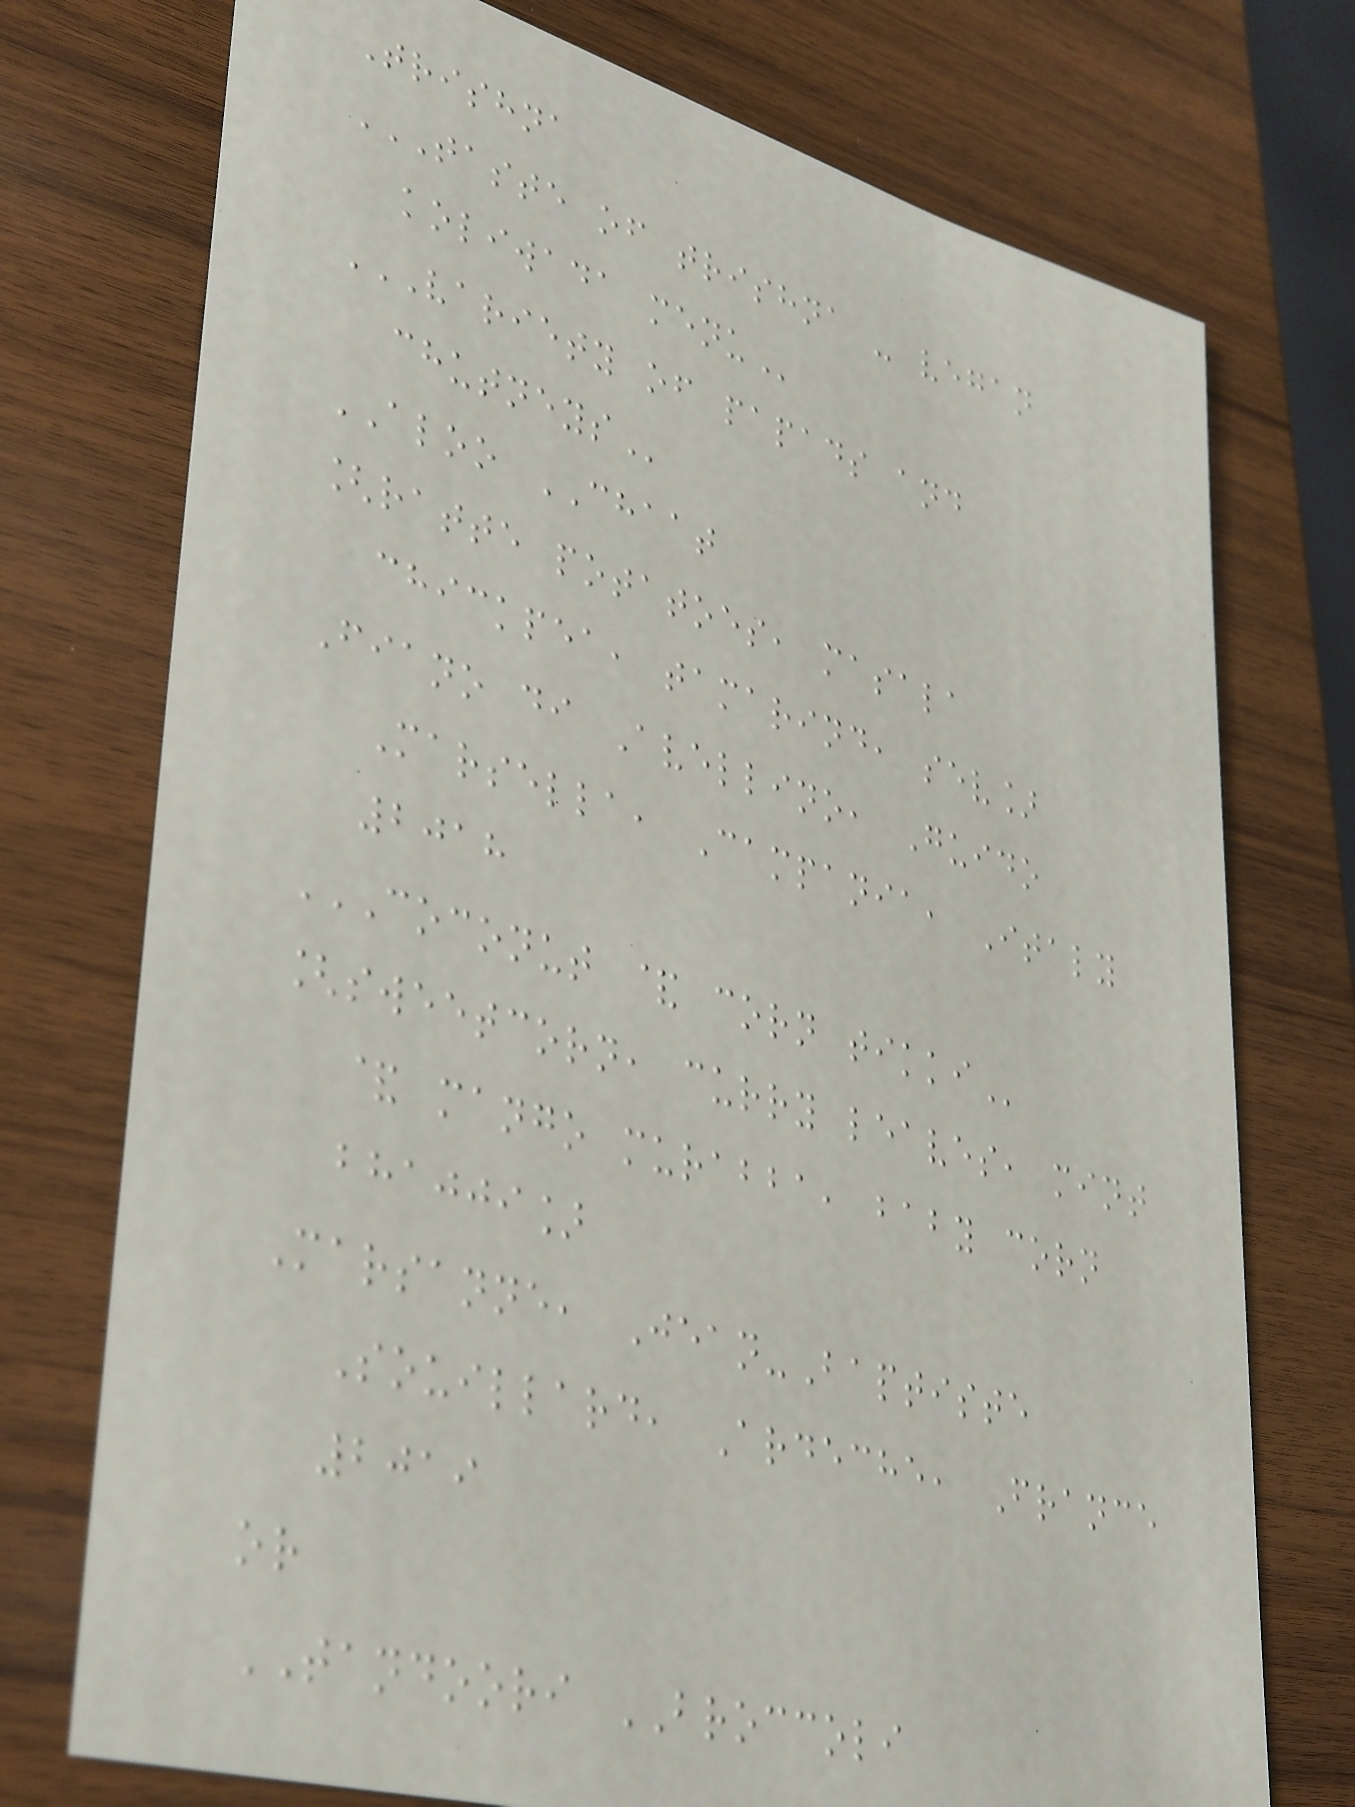Trishna
TASTE OF TRISHNA - VEGAN
KOLIWADA MENU
VARIETY OF PAPADS AND
CHUTNEYS
ALOO CHAAT
[ratte potatoes, masala
chickpea, tamarind, sev]
Fiano di Avellino, Guido
Marsella, Campania, Italy
2018
COCONUT & CORN TIKKI
[sweetcorn, curry leaves, mint
& mango murabba, baby corn
bhajji]
Marsanne, Jean-Baptiste
Souillard, Ardeche, France
2019
or
TANDOORI BROCCOLI
